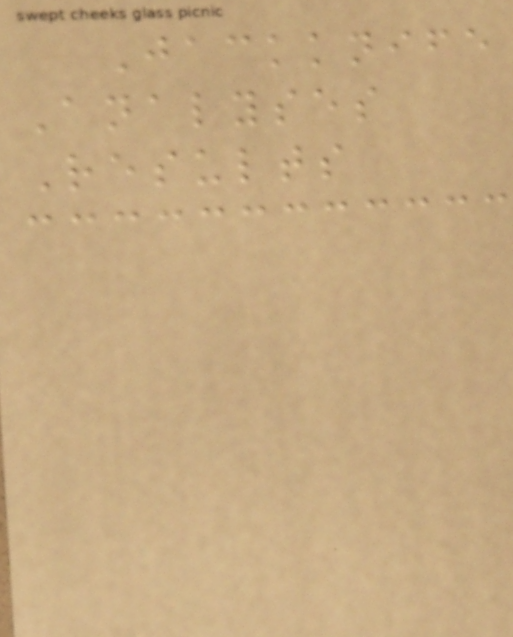Jackknife
Analyses
Results
